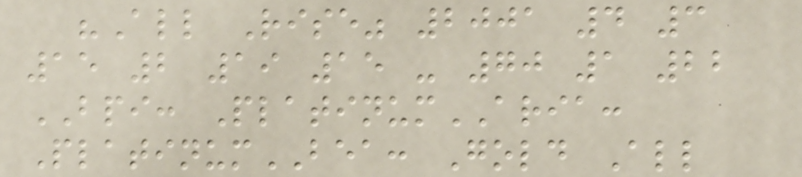"All Rise" 2001 4 3
15 2 19 15 - 70 1 22
BPI: PlatinumARIA:
PlatinumBEA: Gold All
